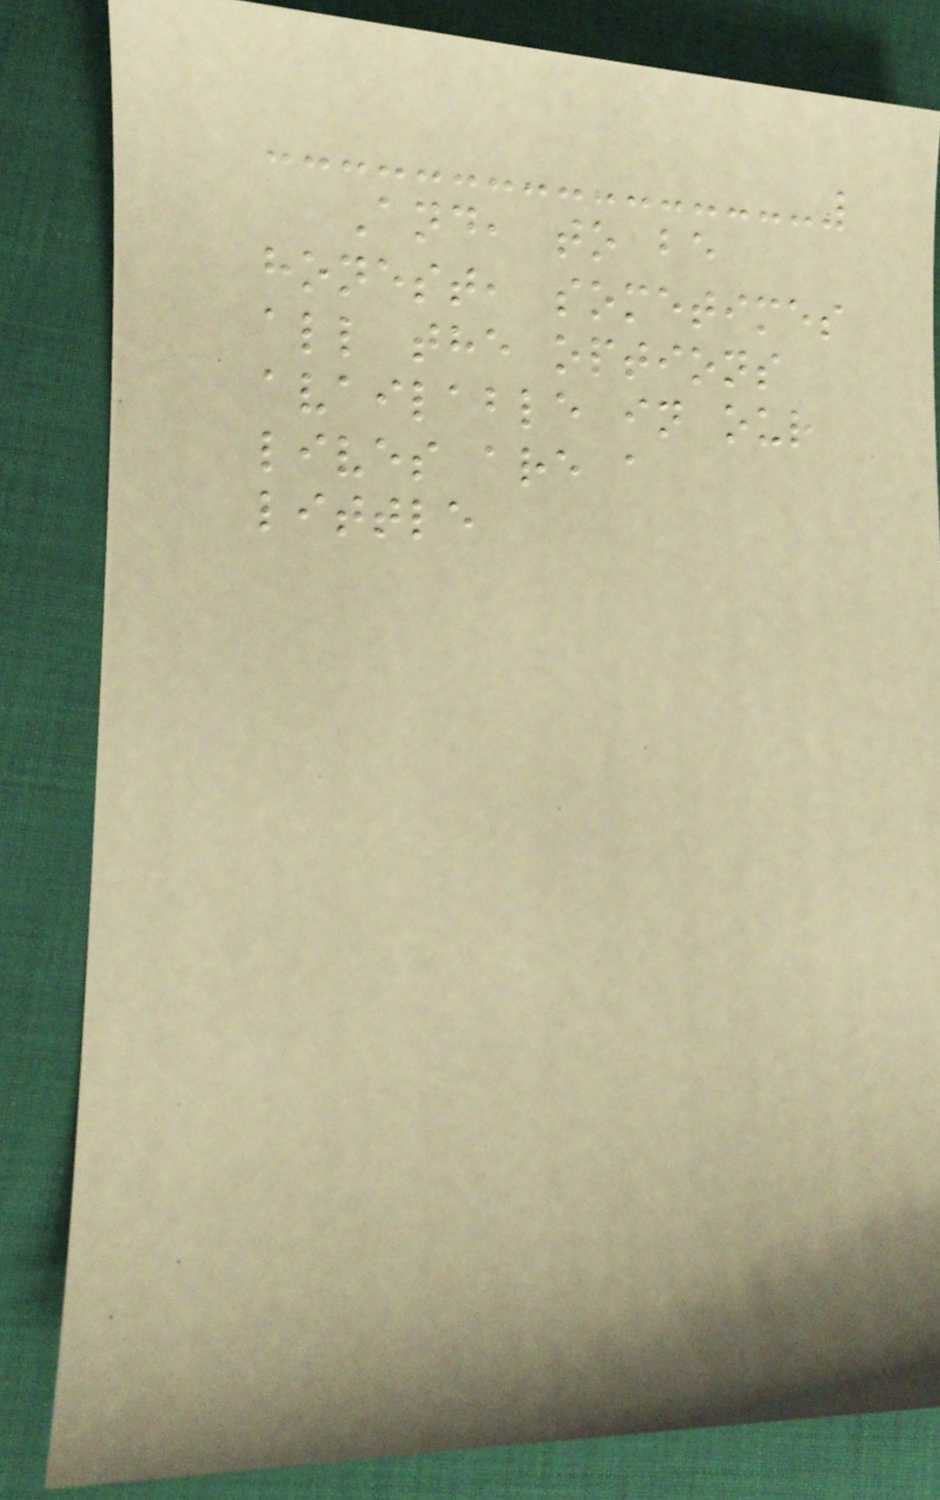And, to be
honest, sometimes
all the options
available in our
lives are a
little
